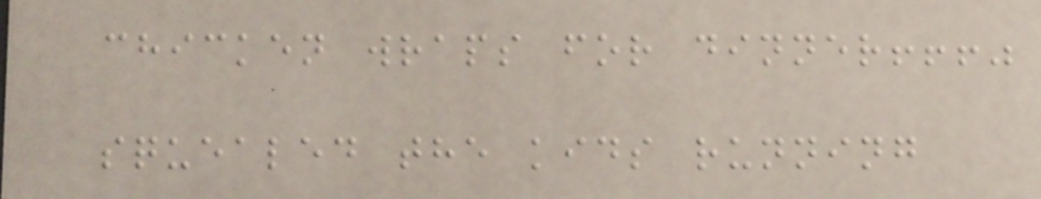chicken wraps for dinner!!!"
squealed the kids running
